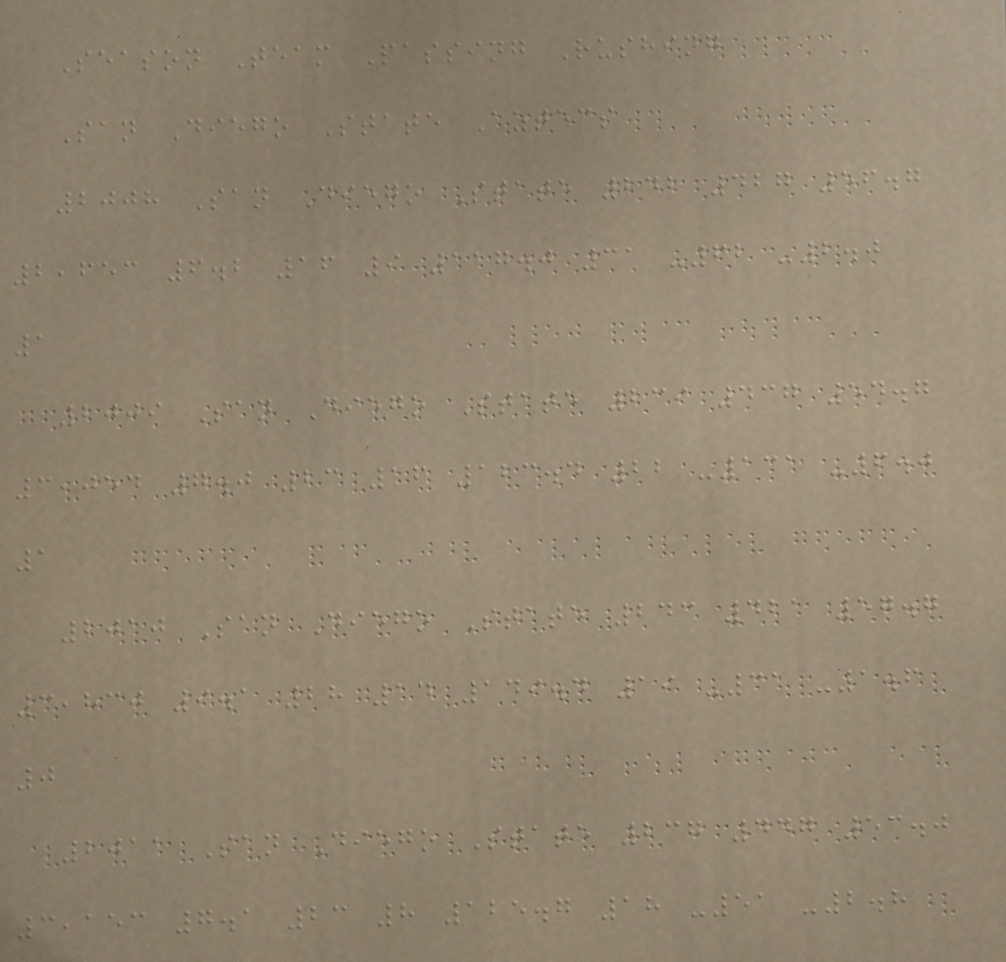Season Team Passing Rushing
San Diego State Aztecs
2008 San Diego State 242 427 56.7
2,653 6.2 16 9 117.0 31 -62 -2.0
1
2009 San Diego State 239 437 54.7
3,054 7.0 23 16 123.4 22 -131 -6.0
1
2010 San Diego State 243 421 57.7
3,830 9.1 28 14 149.4 19 -31 -1.6
0
2011 San Diego State 237 447 53.0
3,153 7.1 23 8 125.7 18 -51 -2.8
